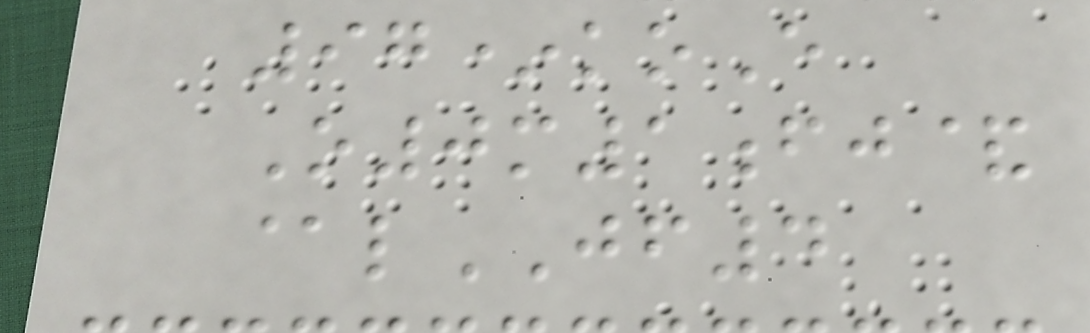97*koE
O0m1fj&
@lJF4
